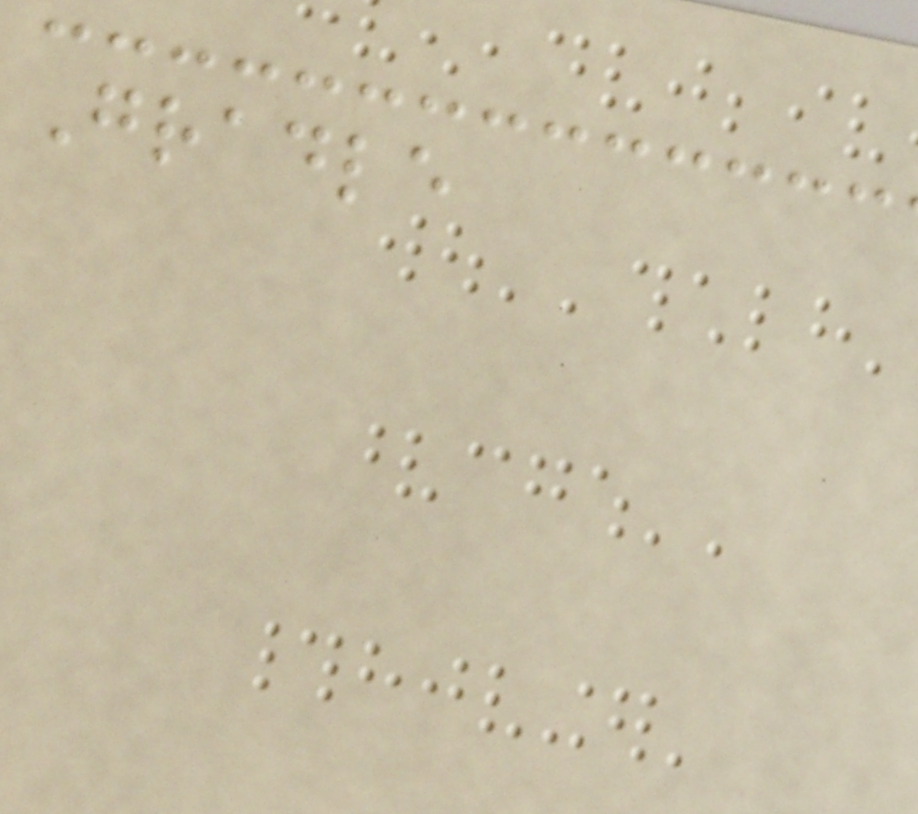Gradle
